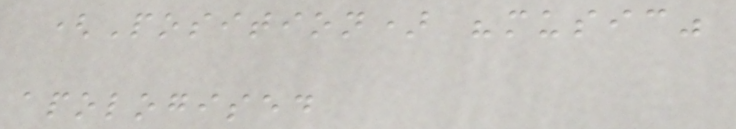(Position) "music"
apologised
